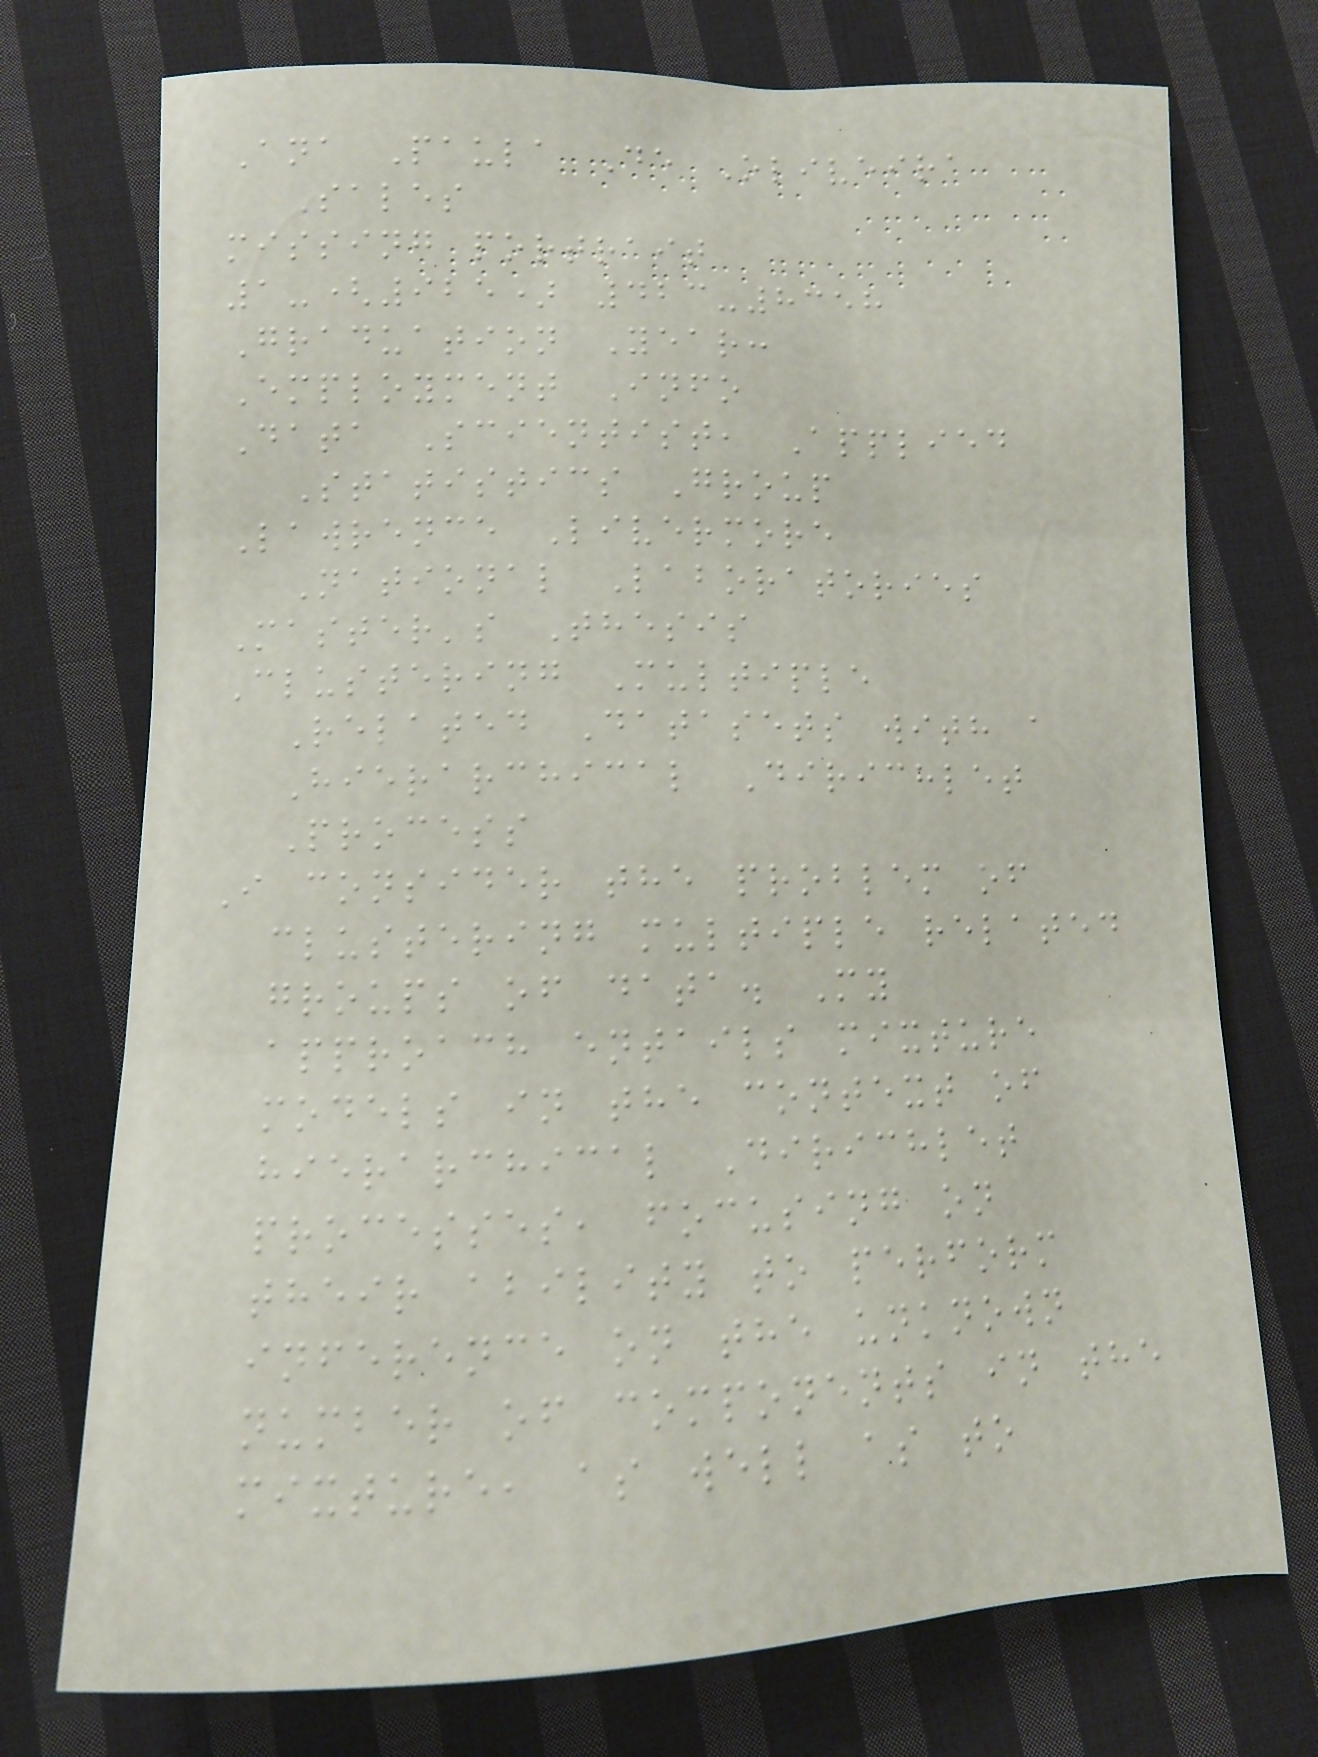Ana Paula De Oliveira
Sales
missing portrait
1-(925) 423-8358
Graduation Year:
Employment Info
Data Scientist, Applied
Statistics Group
Lawrence Livermore
National Laboratories
Master's Thesis
Clustering Multiple
Related Datasets with a
Hierarchical Dirichlet
Process
I consider the problem of
clustering multiple related
groups of data. My
approach entails mixture
models in the context of
hierarchical Dirichlet
processes, focusing on
their ability to perform
inference on the unknown
number of components in the
mixture, as well as to
